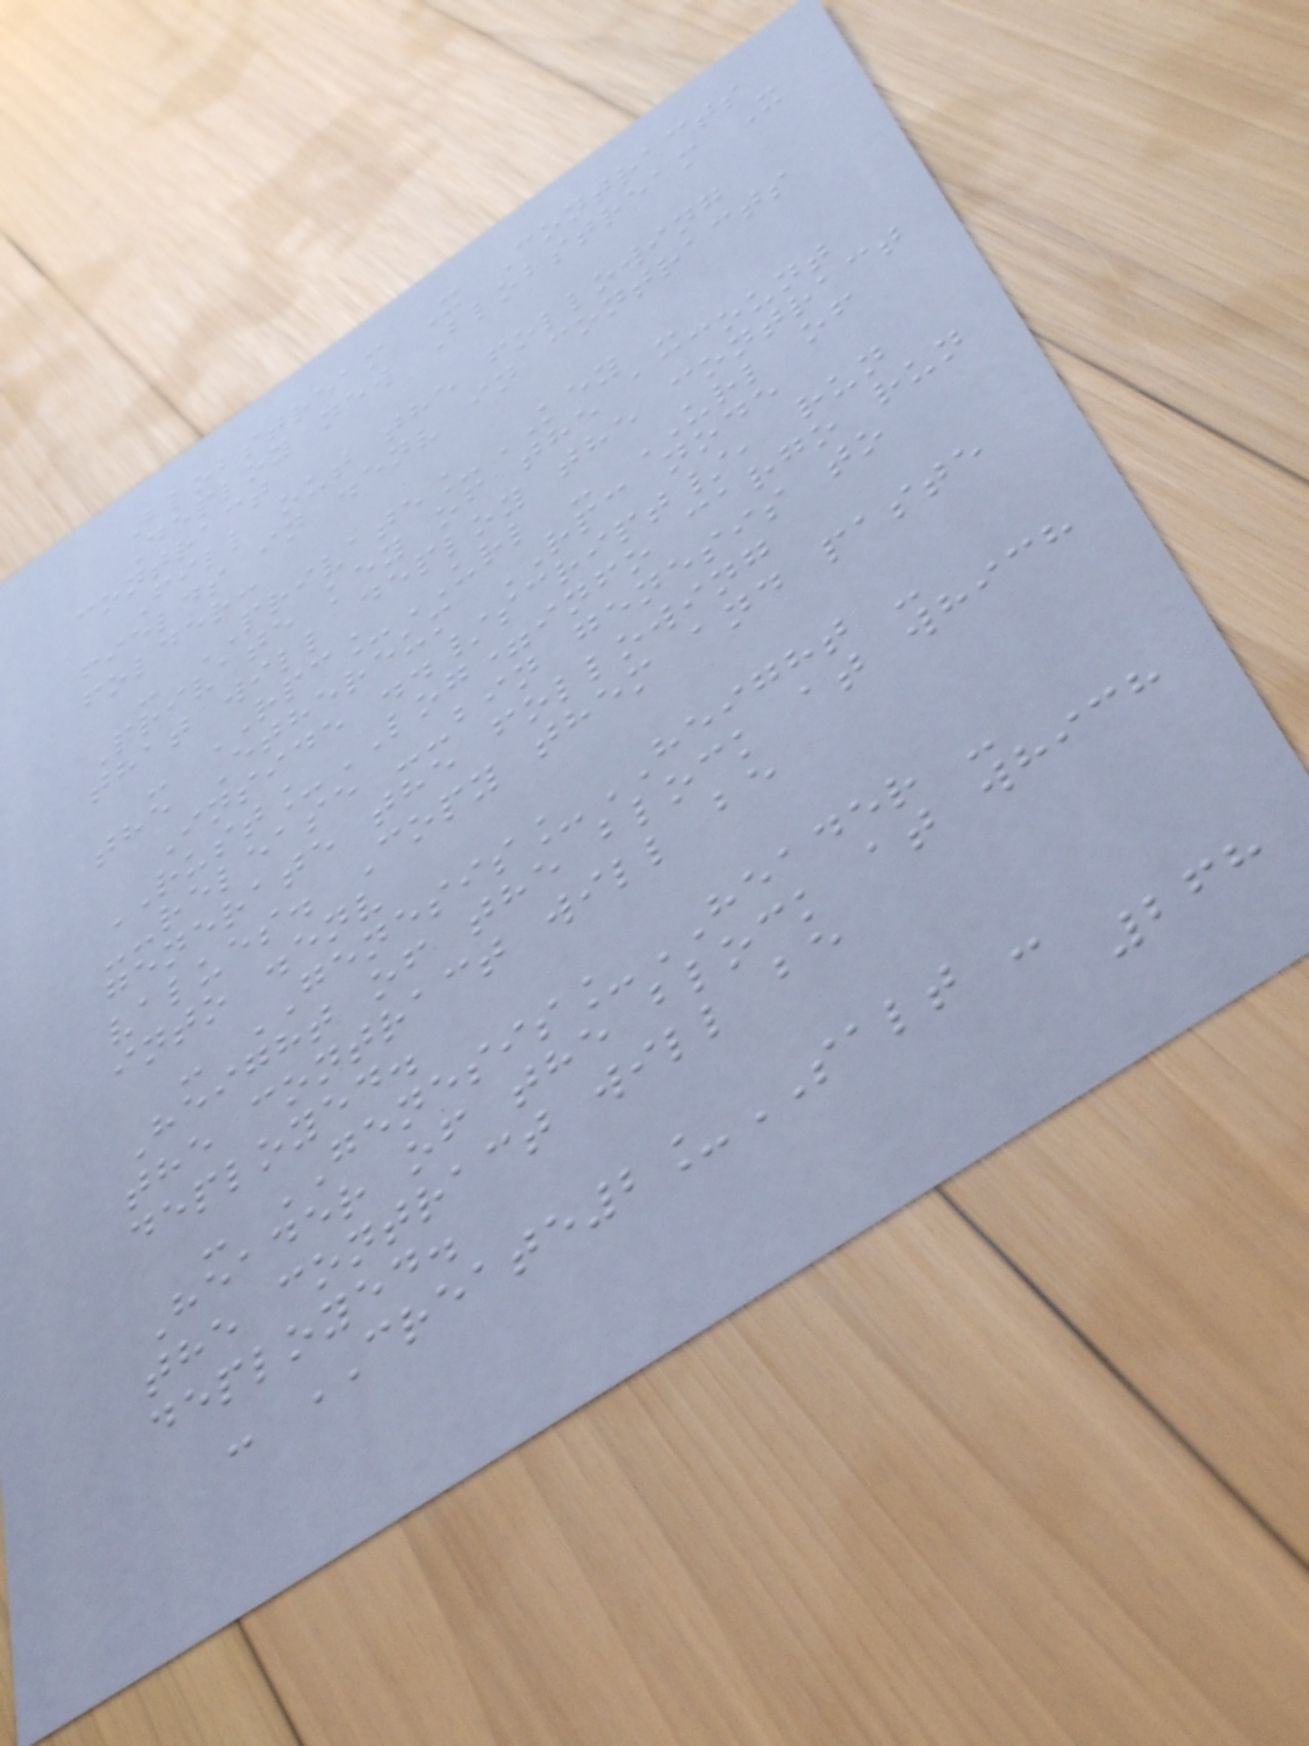Blobstream X Contracts
Deploy new Blobstream X
contract
Fill out the following
fields in .env in contracts
folder:
- PRIVATE_KEY -
Private key of the account
that will deploy the contract
- RPC_URL - URL of
the Ethereum RPC node
Inside ../script/, run
RUST_LOG=info cargo run
--release --bin genesis to
generate the following
values. Copy them and paste
into .env
- GENESIS_HEIGHT -
Height of the block at which
the contract will be
deployed.
- GENESIS_HEADER -
Header of the block at which
the contract will be
deployed.
- CREATE2_SALT -
268
